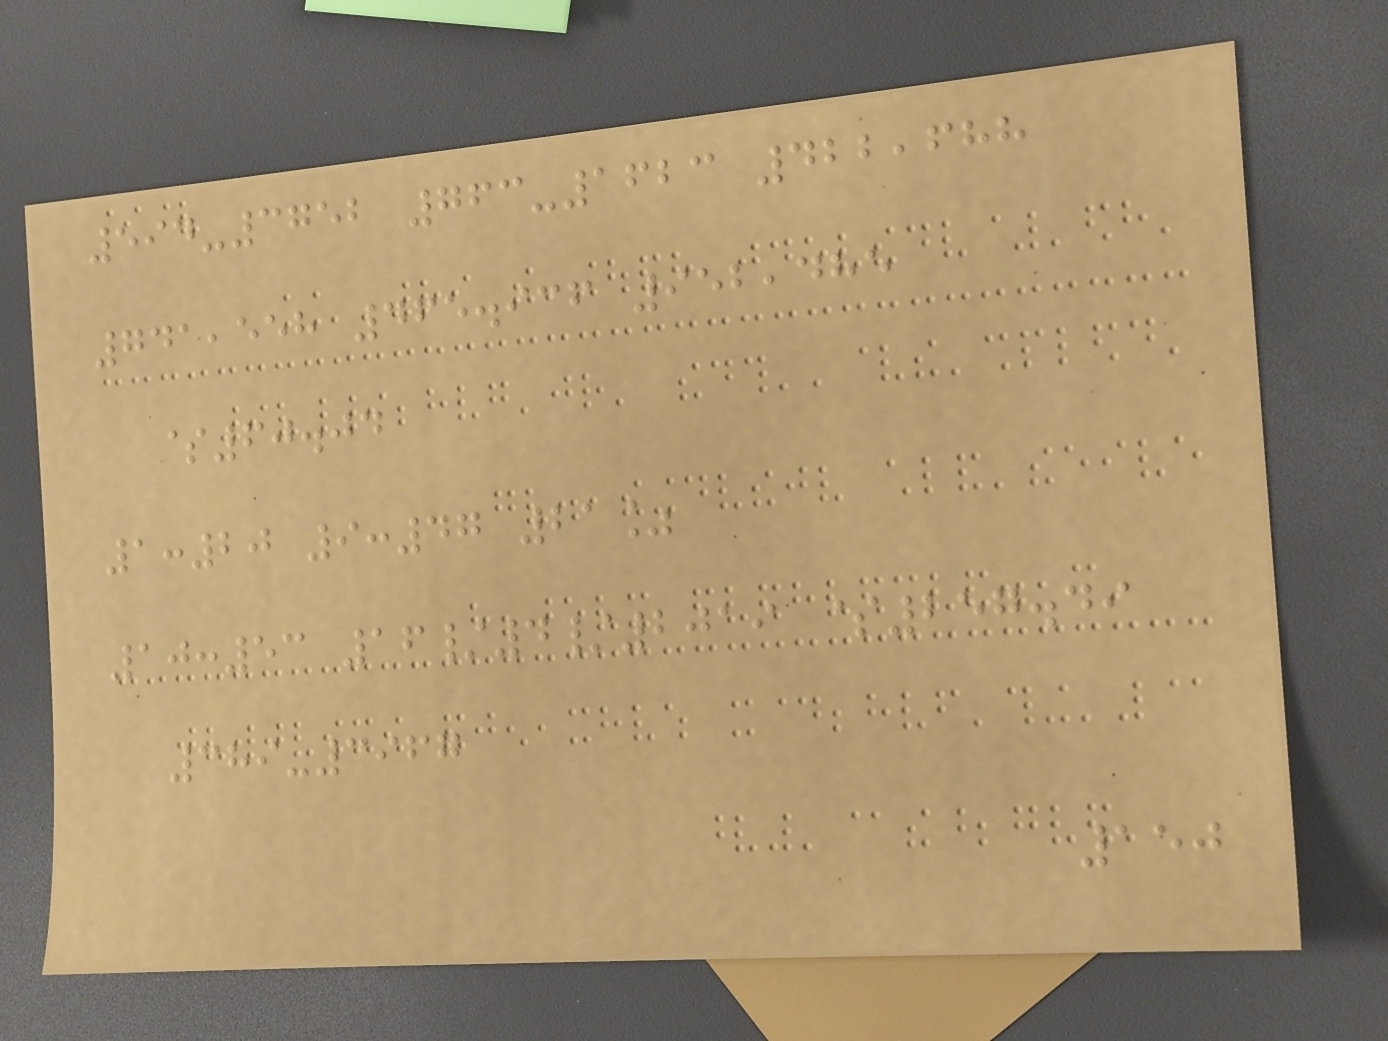594-3752 763-1623 422,688
741,558 465.936 952,485
$60.04
1:20 9:47 21%
10:53 16/4/2019 $257.49
389-3967
150
